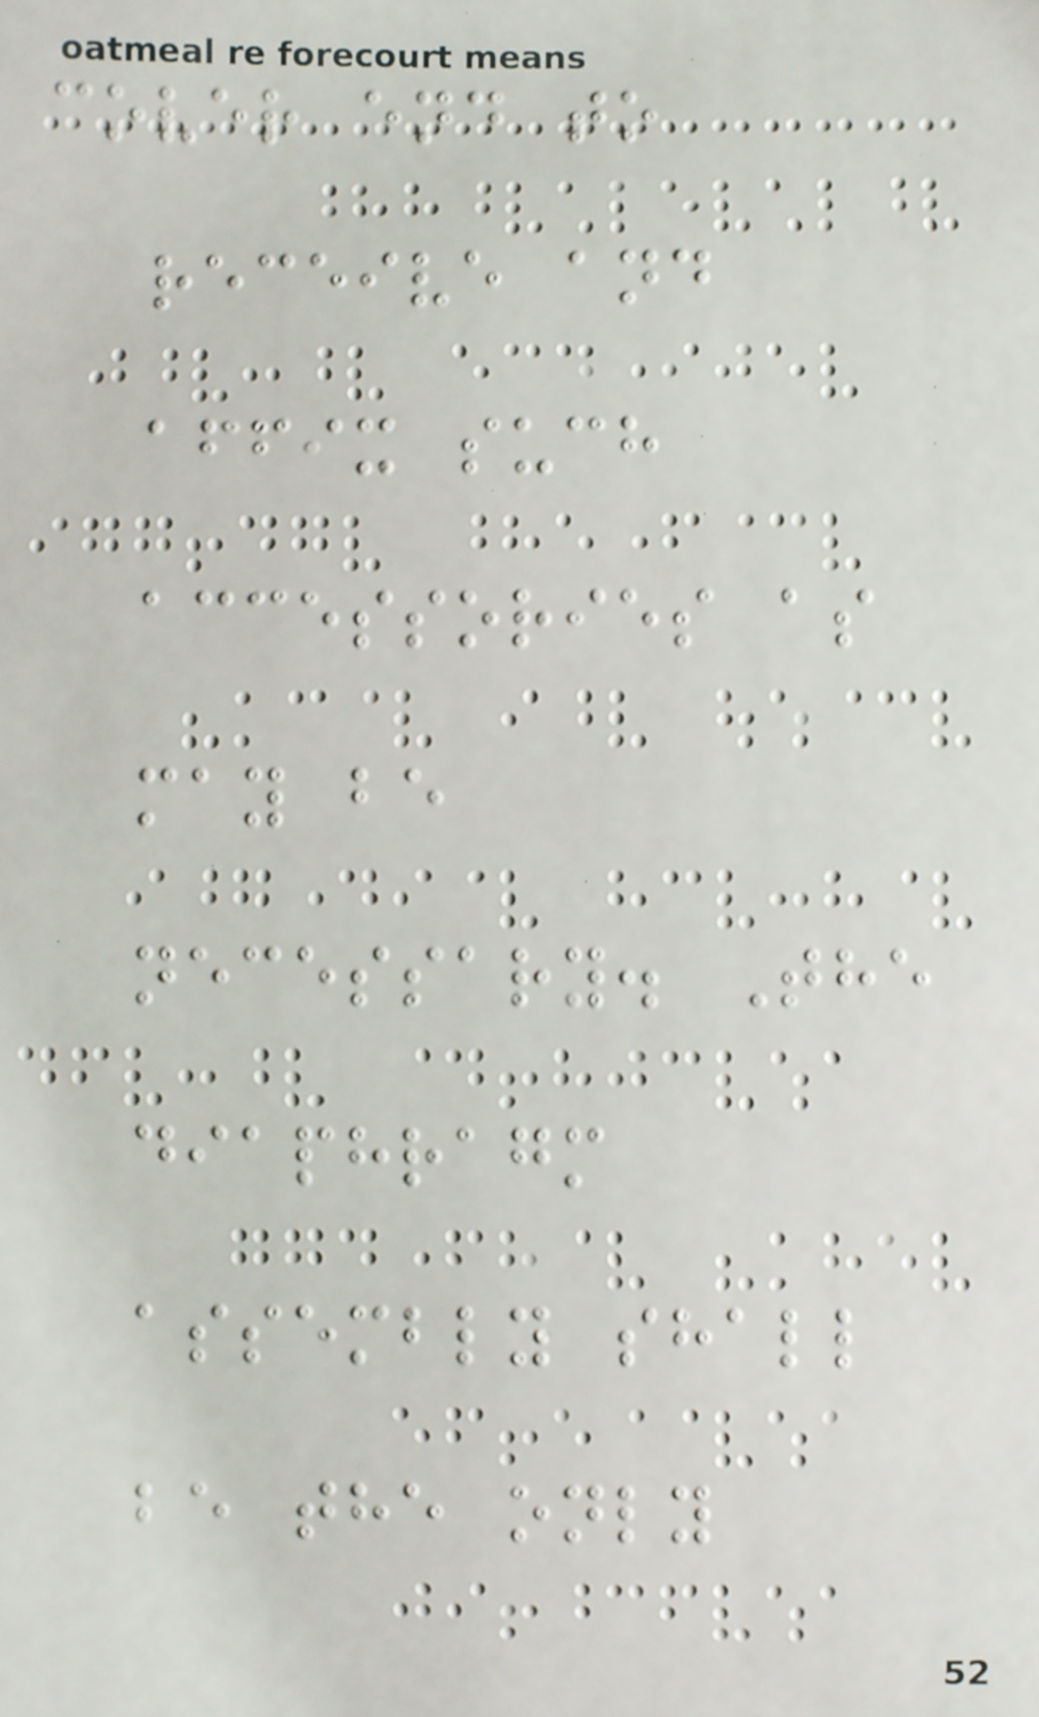cover end to
receive and
affix such
accessories as
may be
necessary. The
diaphragm
assembly shall
be the only
